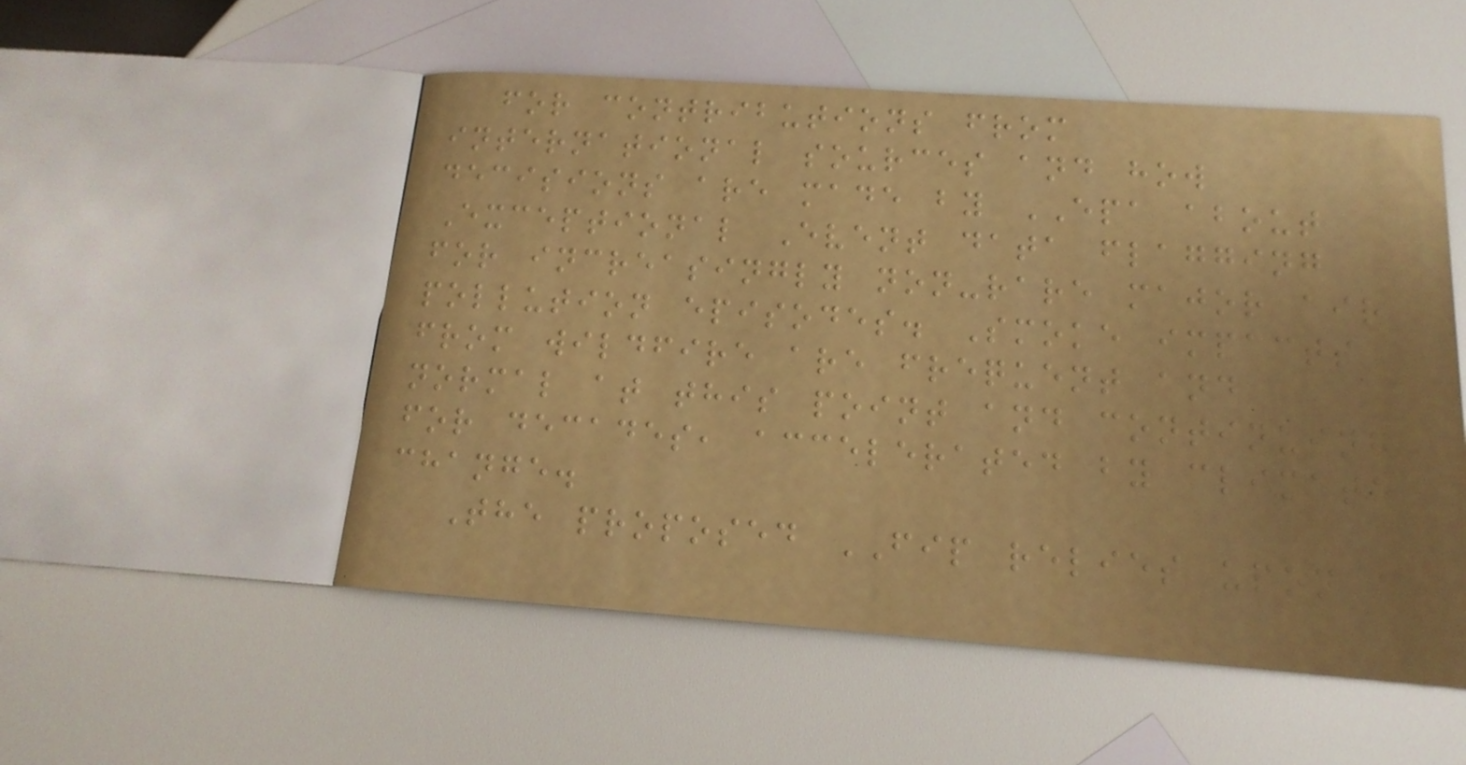for contributions from
international sources and how
decisions are made by EPA about
Exceptional Event data flagging
for increasingly non-rare major air
pollution episodes. Smoke impacts
from wildfire are frequent and
normal at this point and continuing
for decades, accelerated by climate
change.
The proposed FIP relies upon a
